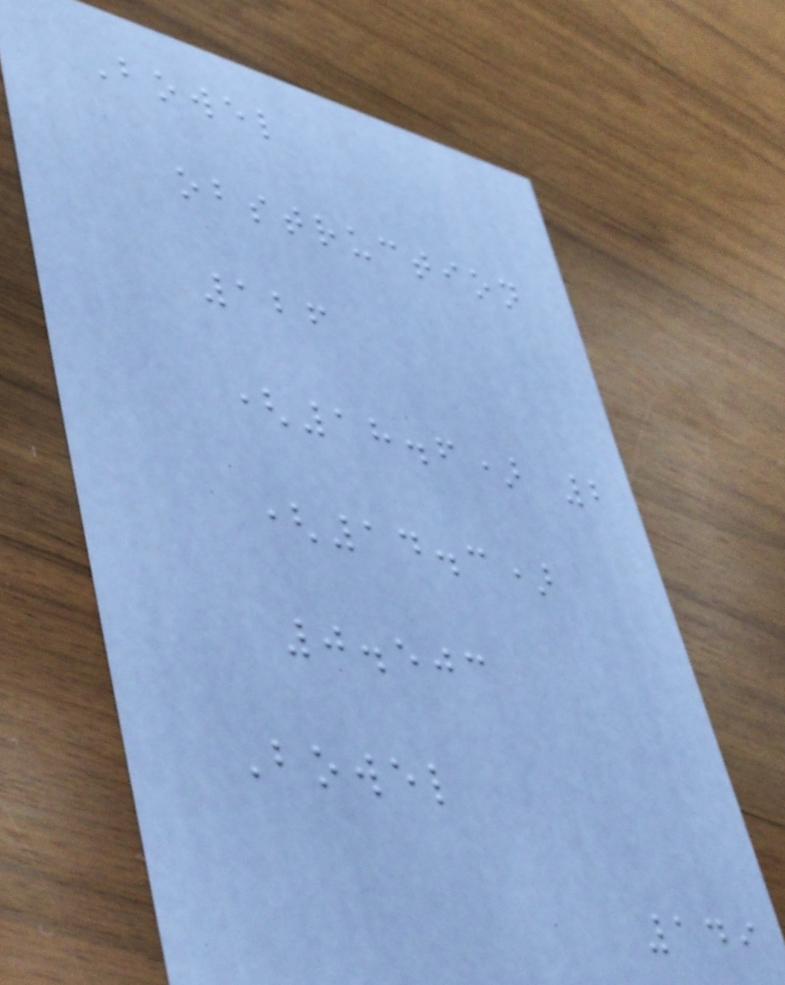Bowel
obstruction
126
(18.6) 2
(14.3)
0.503
Bowel
149
